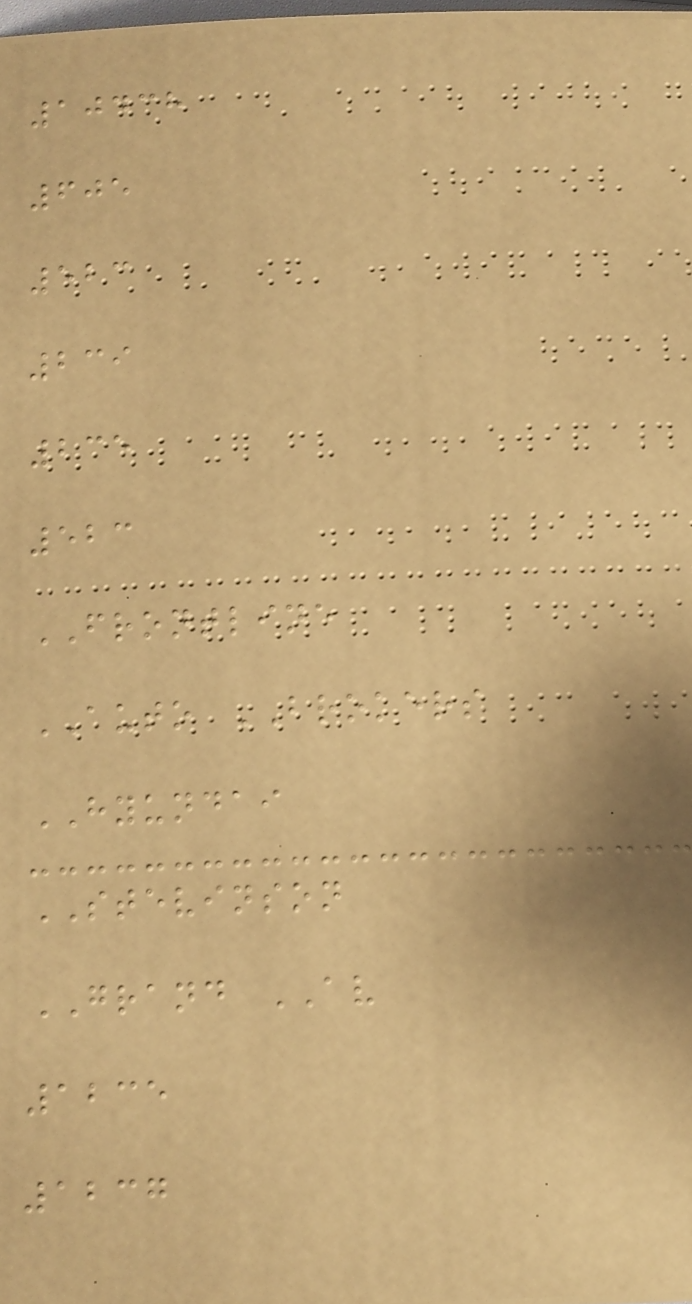10438
605
523
239
235
523
FRONTLINE
AUTO BROKERS
HYUNDAI
STEVINSON
GRAND AV
1235
1237
